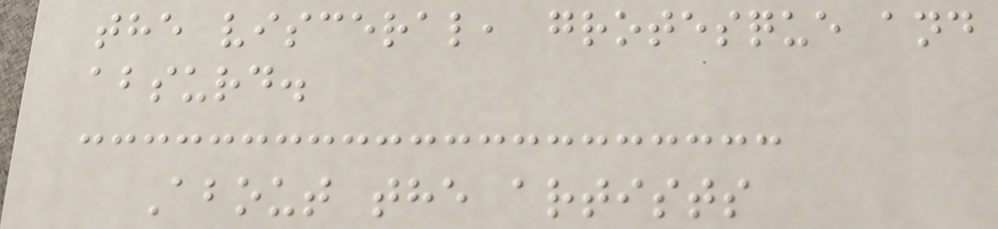the visceral, grotesque and
absurd.
About the artists
